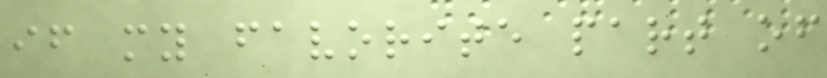if my favorite part of
